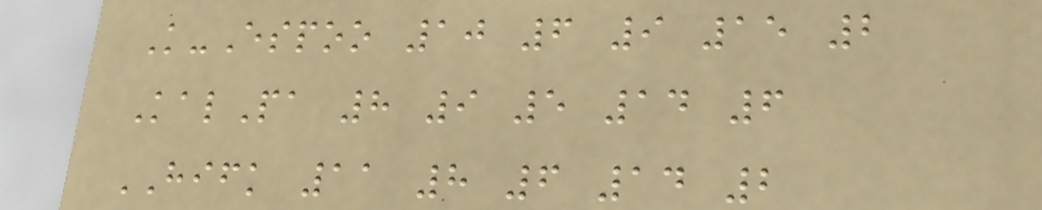K-Espoo 10 6 9 15 2
KalPa 8 9 5 14 6
HIFK 11 8 6 14 2
